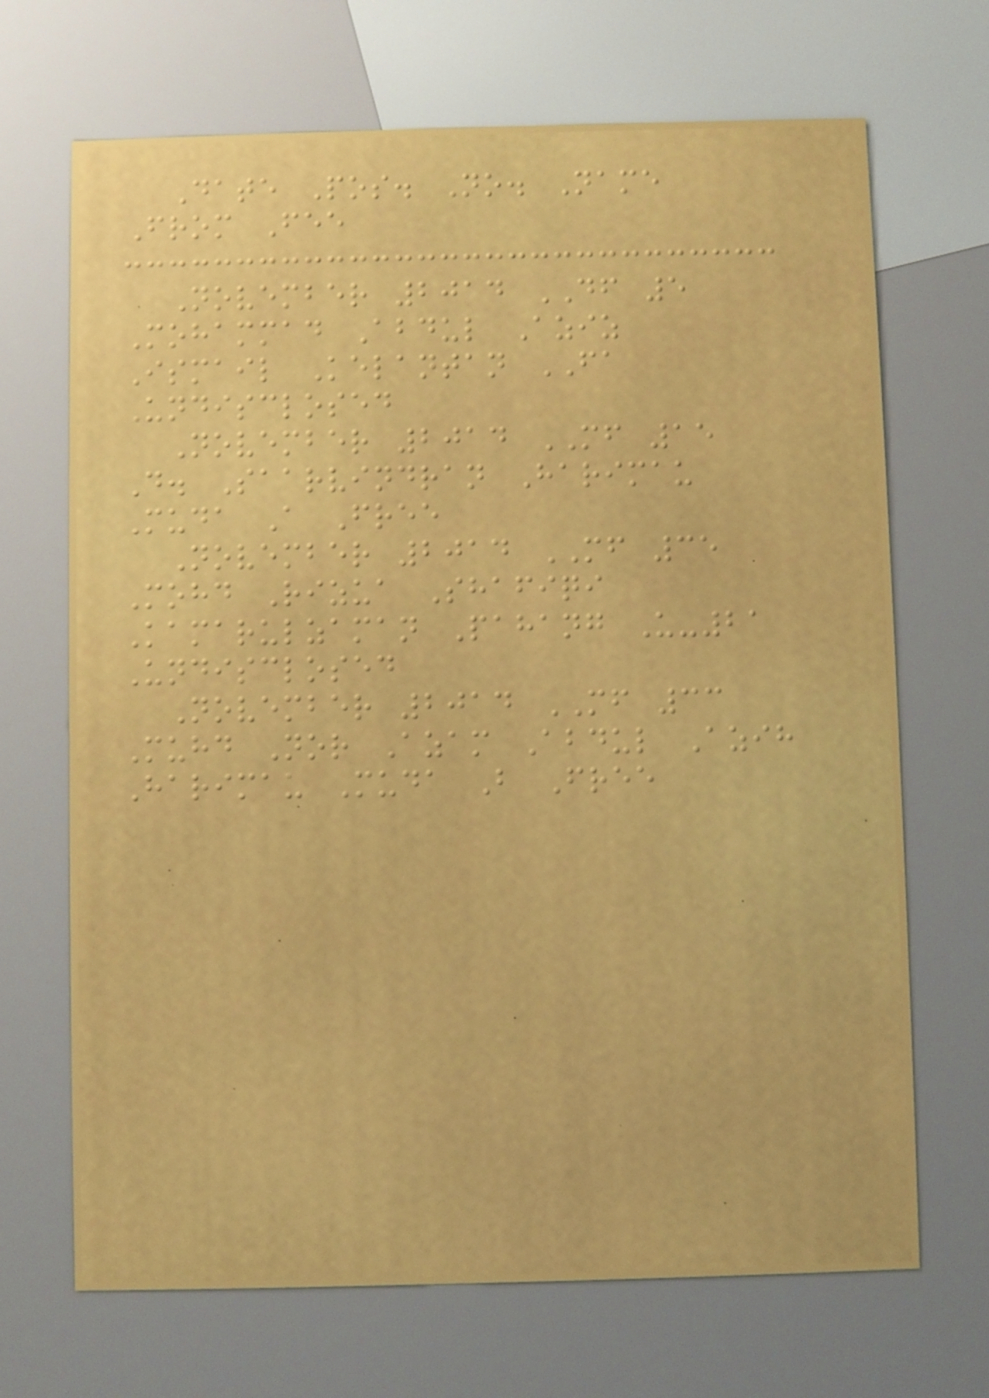Date Pos. No. Name
From Fee
November 2014 DF 5
Mohammad Abdul Aziz
Ismail Kelantan FA
Undisclosed
November 2014 MF 15
D. Saarvindran Harimau
Muda A Free
November 2014 MF 35
Mohd Rizua Shafiqi
Kamarulzaman Pahang U-21
Undisclosed
November 2014 MF 33
Muhd Nor Azam Abdul Azih
Harimau Muda B Free
